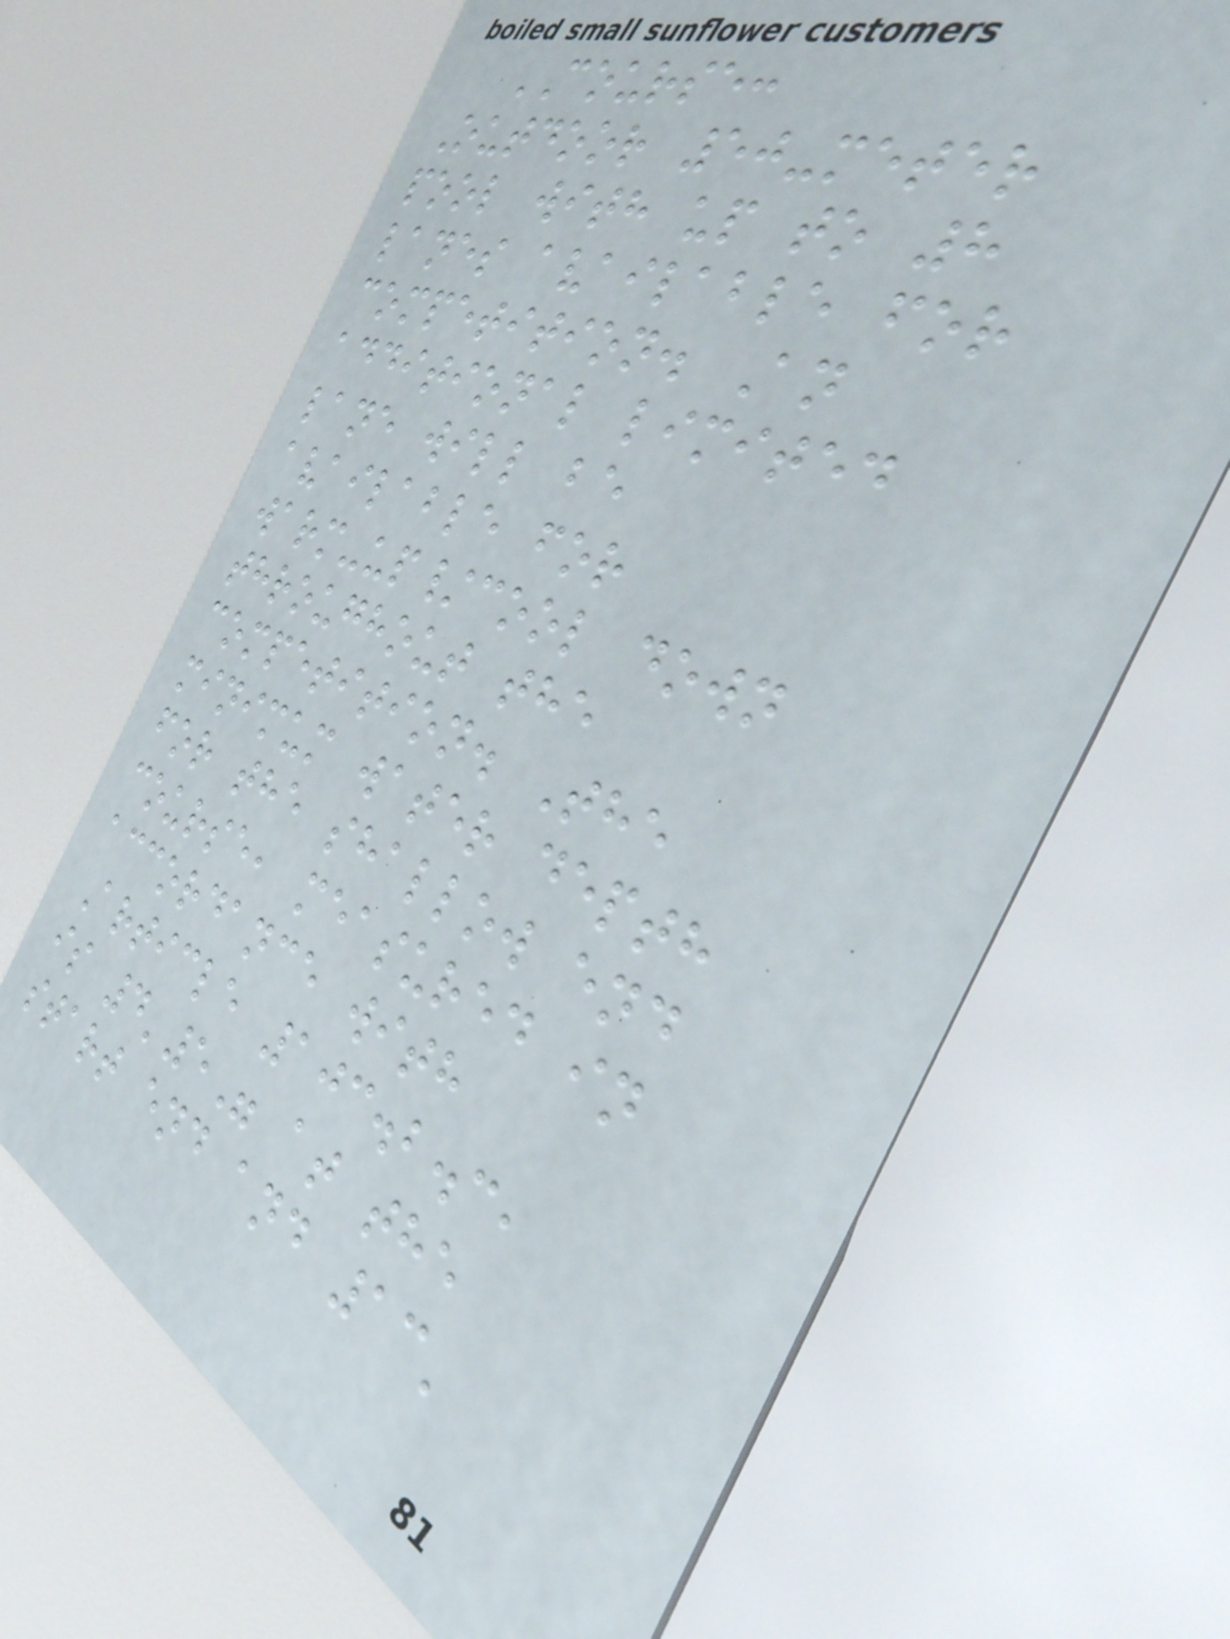COURSE:
Outdoor 50-meter
pool with up to 8
lanes available for
competition. An
additional limited
lane will be
available for
warm-up/cool down
throughout the
competition. The
minimum water depth
for the shallow end
course, measured in
accordance with
Article 103.2.3,
is 4'5" at the
start end and 13'
